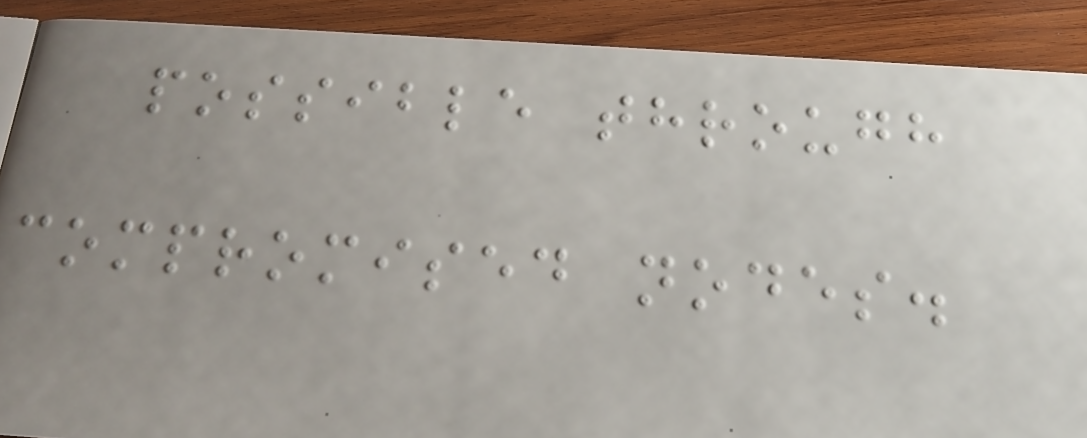possible through
compromised nodes.
